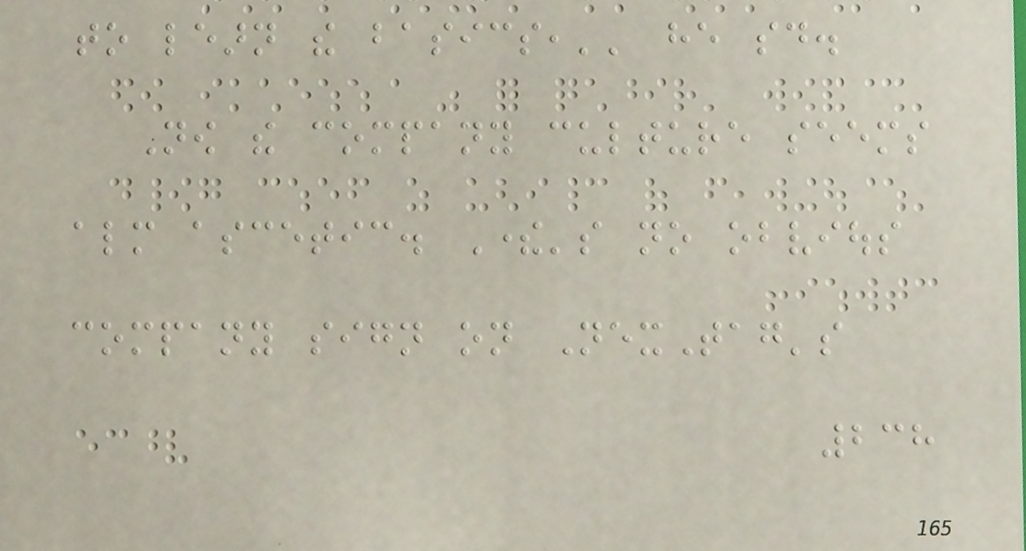to learn the basics,'' he said.
Now the company culture seems
almost ascetic. There's no obvious
company sign on NexTag's
238
